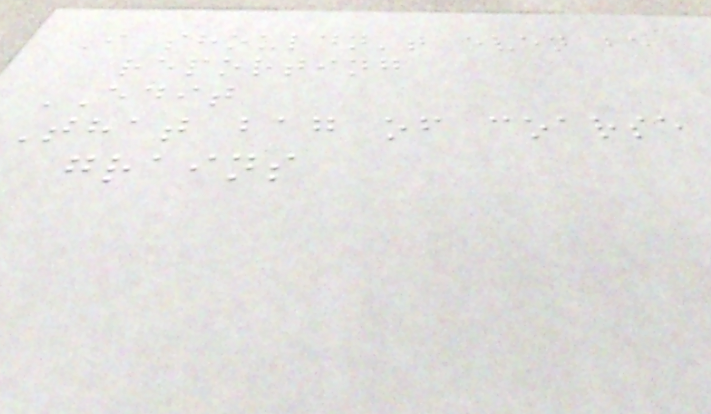I shouldn't even be
reporting
EDIT
That bag of coarse
grains
